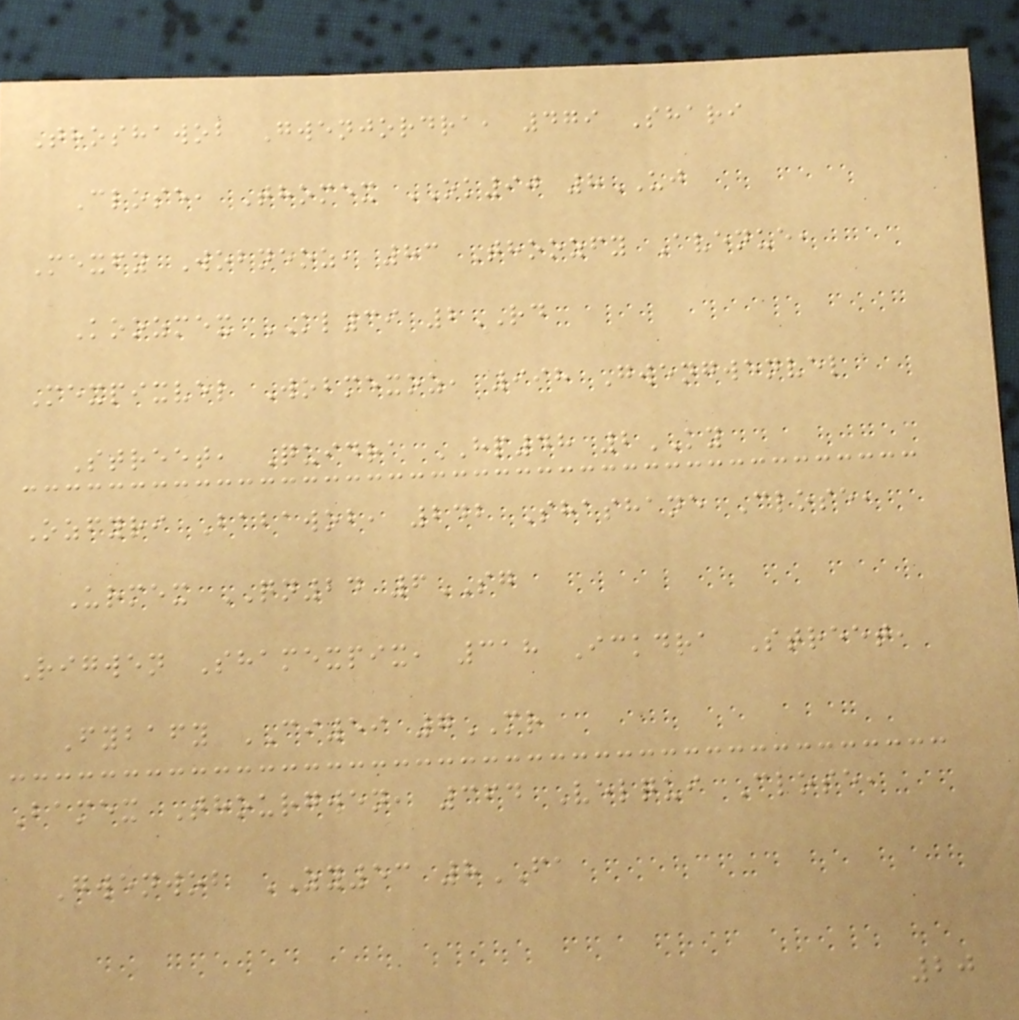Thoshawob Gwenjordra, 479 Shari
Close, Thomex OK90 8UJ
Mexfy Wobneoz, 83 Thoozfy Avenue,
Koozmex KL39 2RD
Mexpixvel Wobmexoz, 998 Gwengwenvel
Street, Quidra HP48 2KY
Ozfyri Babawob, 242 Shashane Close,
Urmex QN24 6SG
Rigwen Shamexpix, 318 Ickdra Street,
Fybafy CI59 7MR
Bamex Thourgwen, 364 Velqui Close,
Gwenwob ZY53 8FA
20
